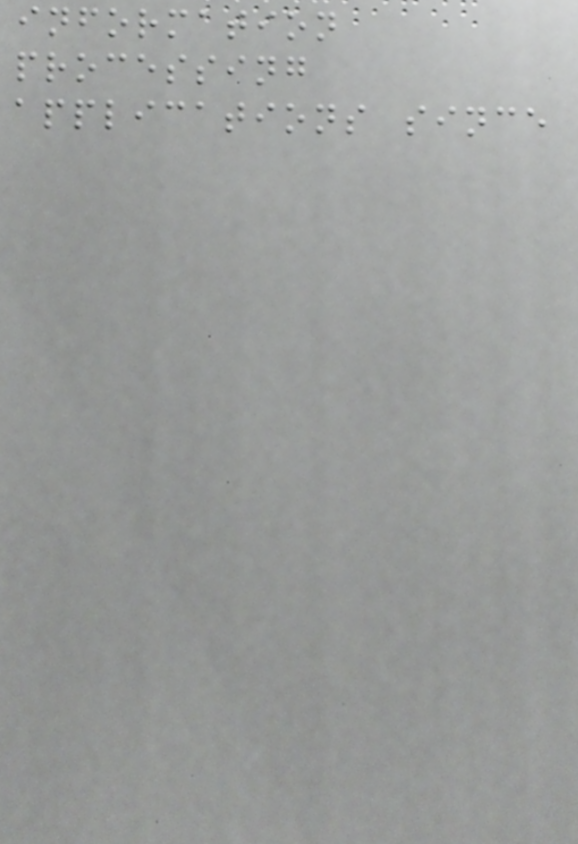information
processing
applications since
